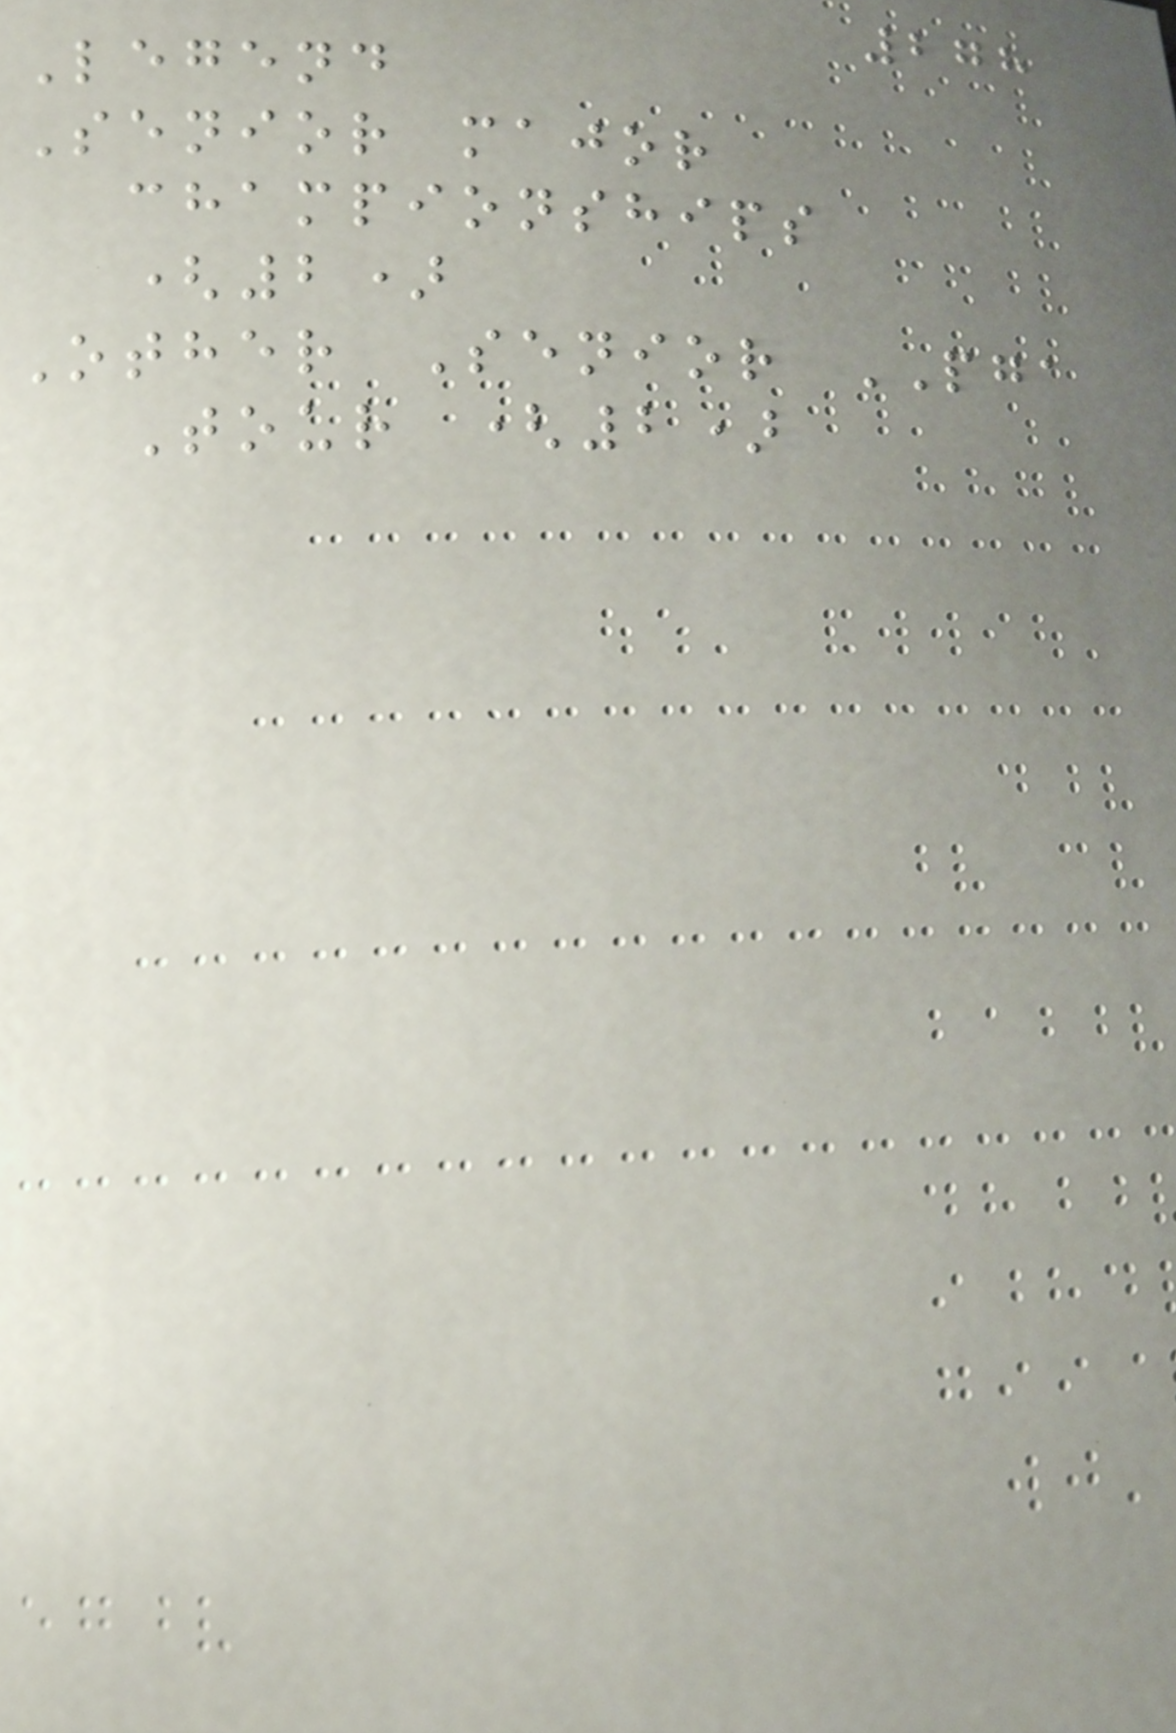278
Legend
Senior major
championships
(2)
Other Senior PGA
Tour (2)
